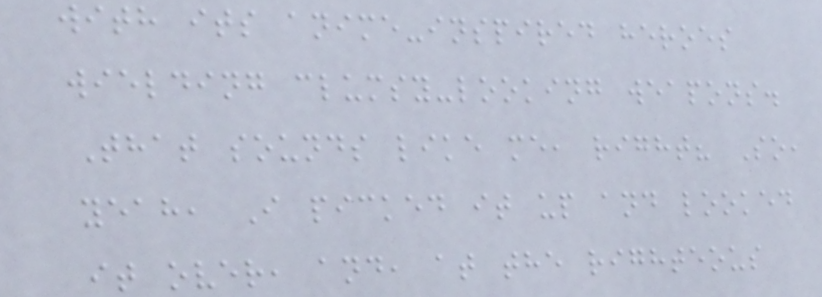with its anime-inspired heroes
wielding clumsy-looking weapons.
That sounds like me, right? So,
yeah, I picked it up and looked
it over, and, at the righteous
